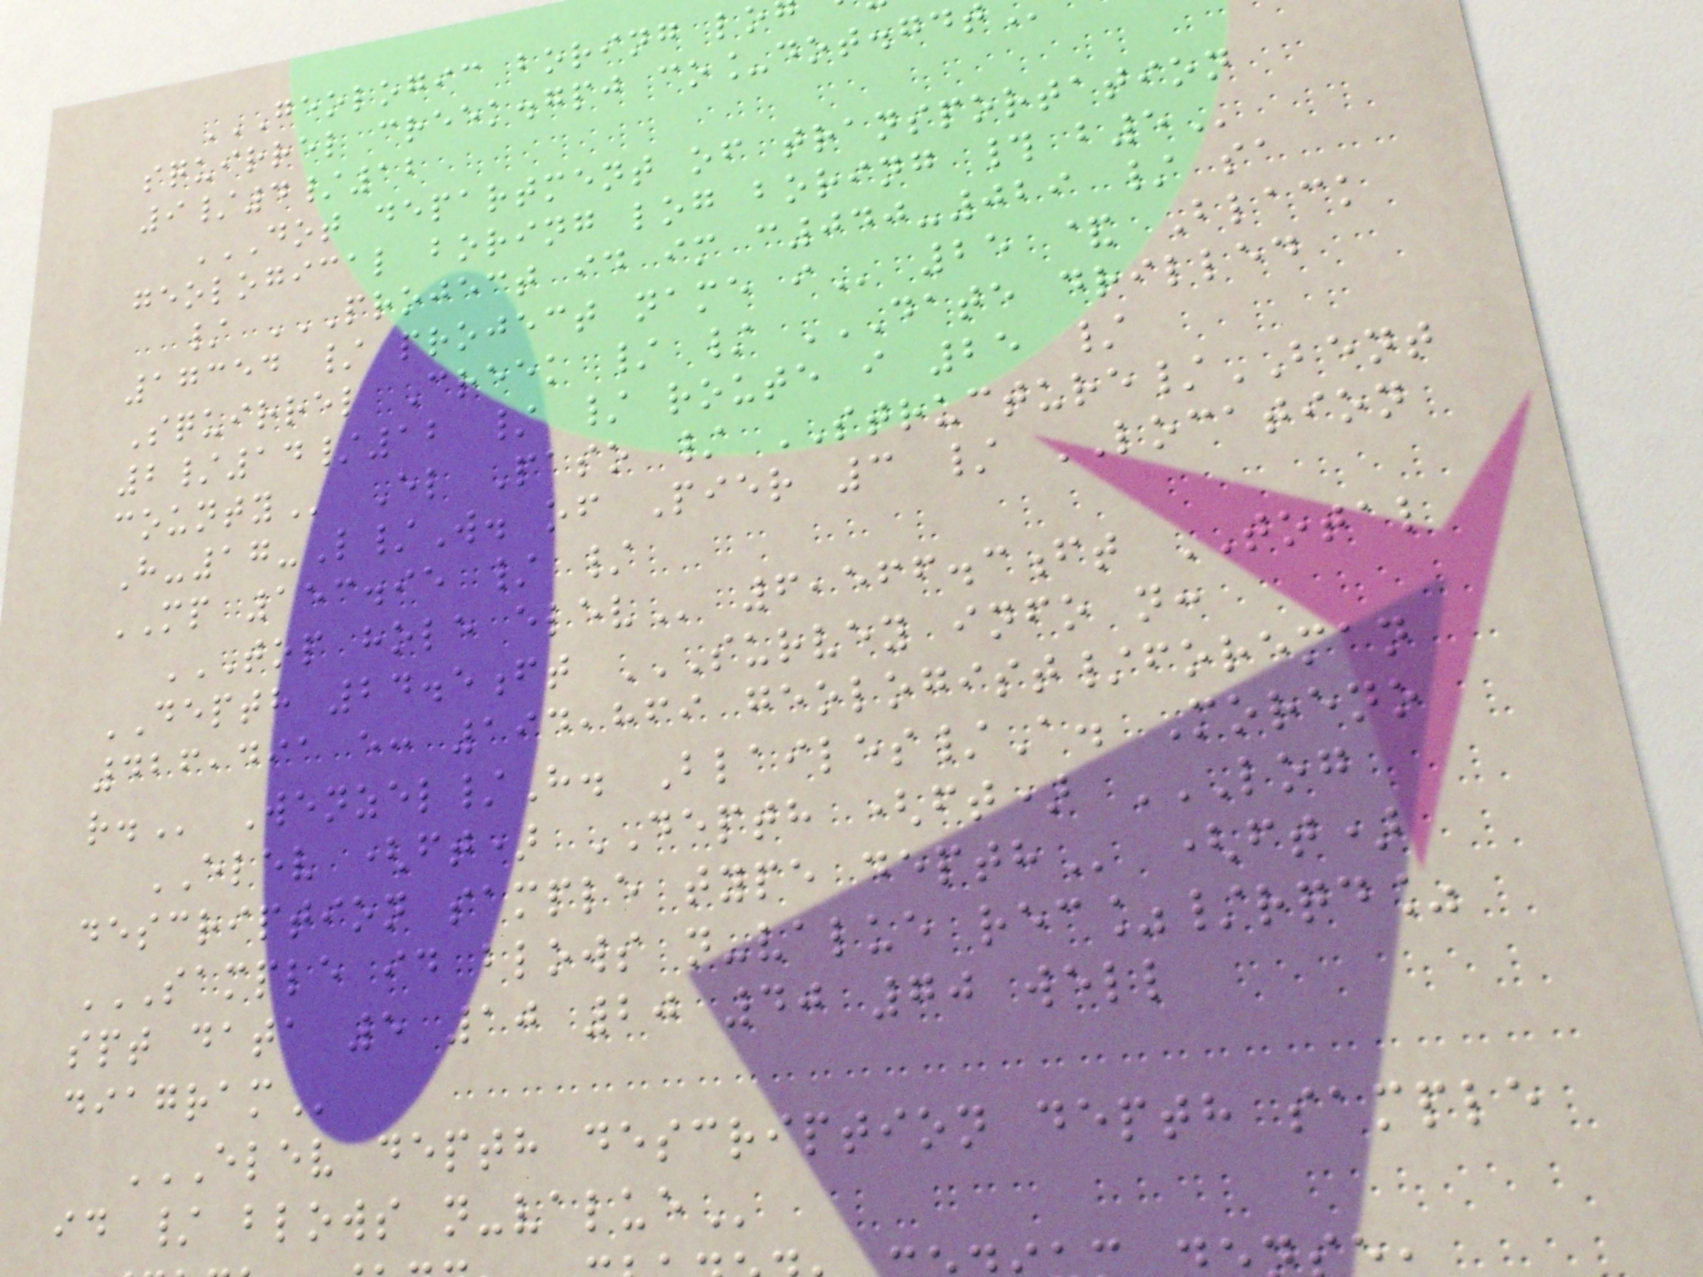squirrel creek.gpj
9/4/12
DOT DEPARTMENT OF TRANSPORTATION
geological boring log boring #
/ PROJECT ID IM C040-029 / SA
17354 / project name
Squirrel Creek / / DATE DRILLED
2/14/12 / / route i 25 /
El Paso / STRUCTURE/BENT
H-17-L/W. of Pier 3 / LOCATION
MP 153.95 / /
TOP HOLE ELEV 6,566.3ft TOTAL
DEPTH 24.5ft SURVEY INFO N:
426,491 e: 194,869 geologist/foreman
Wenzel/H. Blailes/A. Moreno
ELEV (ft) DEPTH (ft) LOG
description sample type
SAMPLE ID BLOWS N-VALUE REC%/RQD%
spt data 5 10 20 40 70 well
ELEV DEPTH DESCRIPTION DEPTH SAMPLE
id / blows
